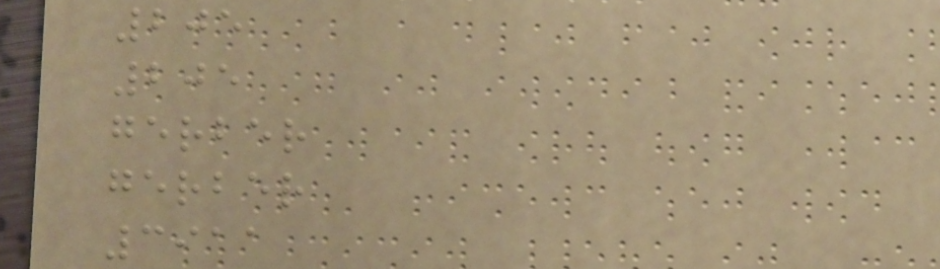205
205
gerber
gerber
3911
